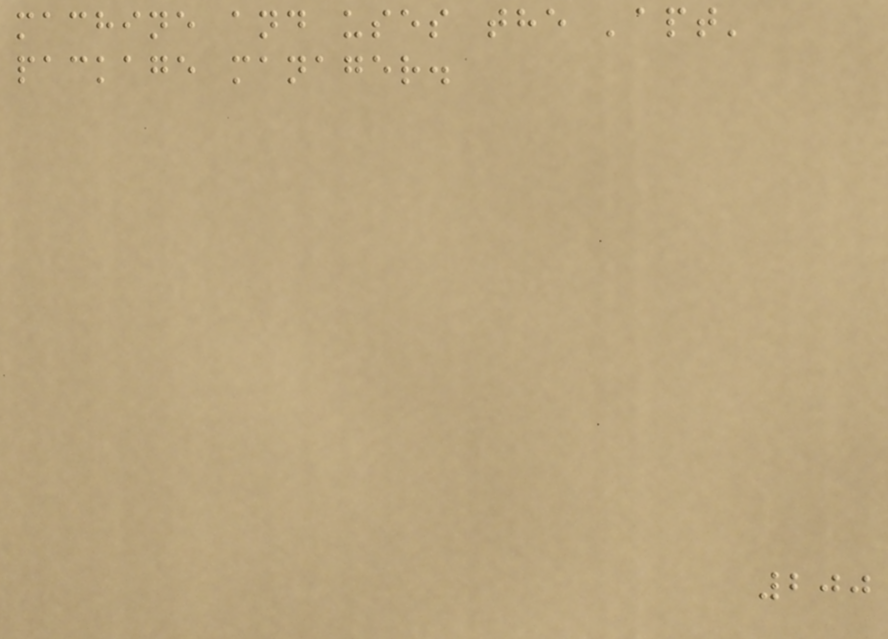machine and uses the 'apt'
package manager.
200
